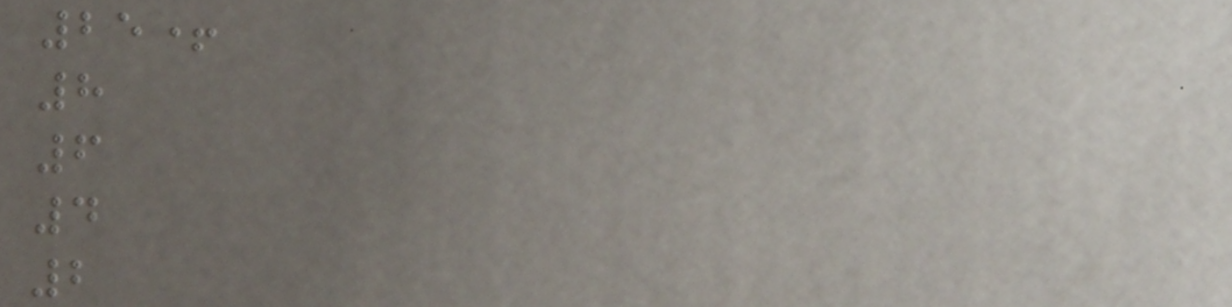25+
8
6
4
2
